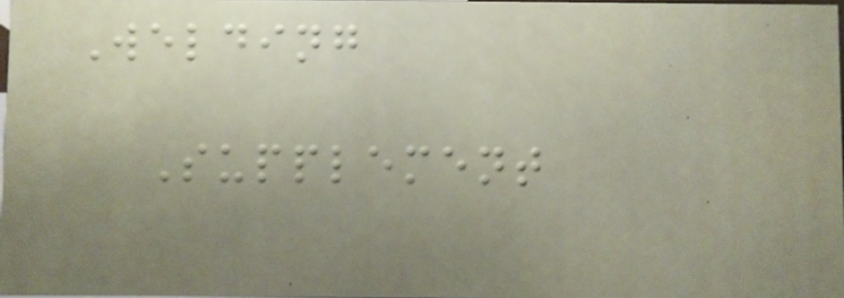Welding
Supplement
